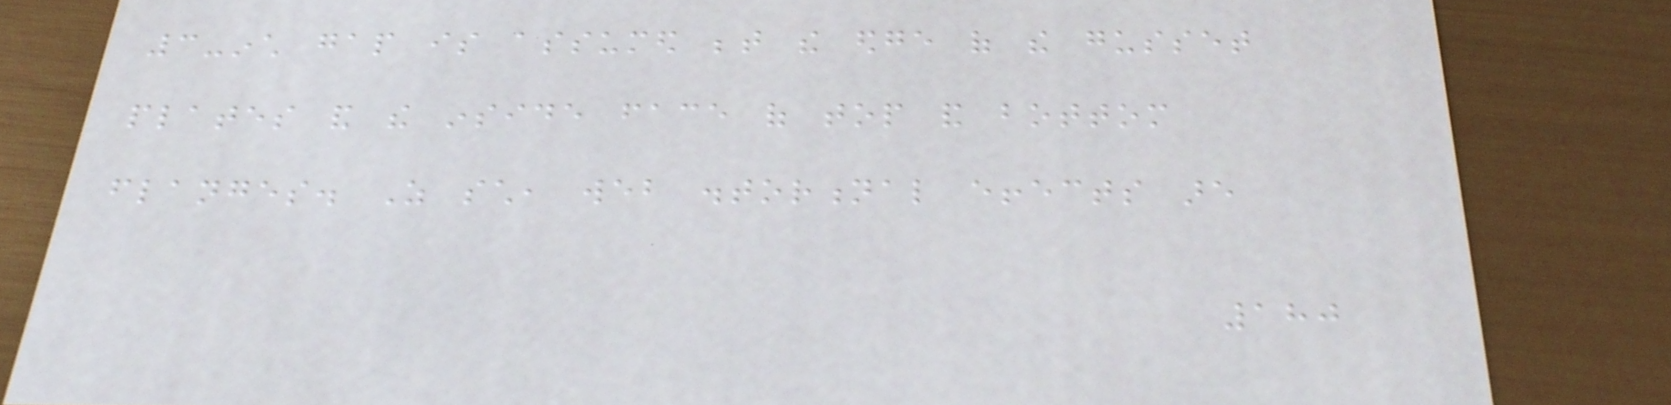3-inch gap is assumed between the edge of the gusset
plates and the inside face of top and bottom
flanges. As such, web distortional effects are
180
